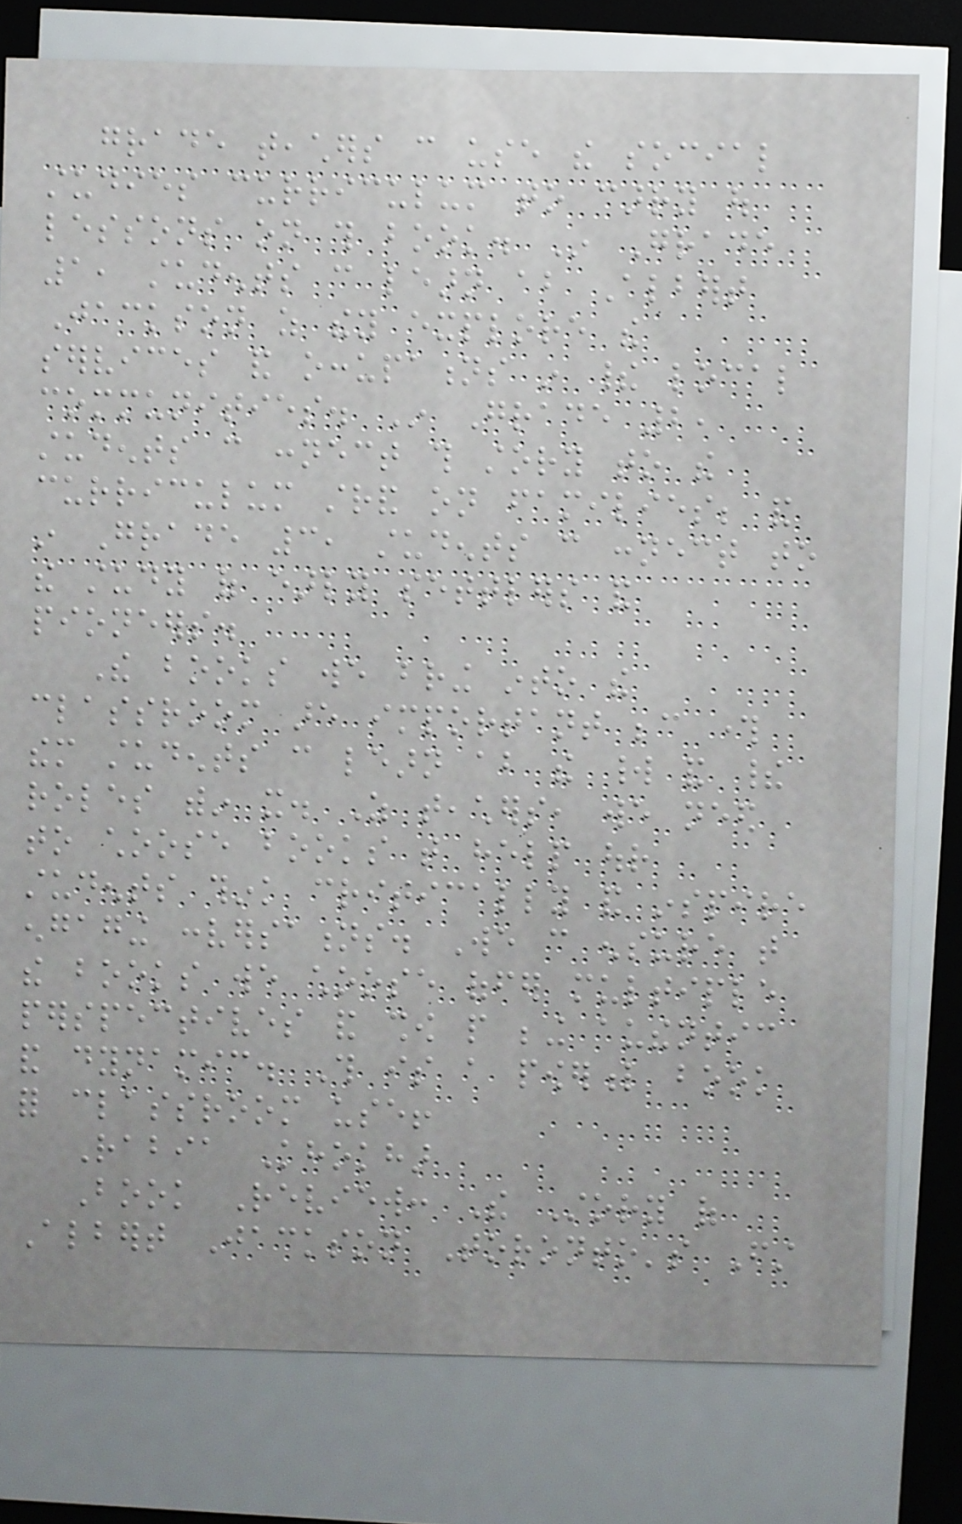grade teachers can use the social
studies curriculum to carry out
lessons on this book. In Grade
1, students can learn about Albert
Jackson as they explore the
services and occupations in their local
communities. In Grade 2,
students can connect this story to the
curriculum strand on families; and
in Grade 3, students can connect to
the study of early settlers and
pioneers.
The books we bring into the
classroom are important because through
them students can learn about the world and their
roles within it. As teachers, we need
to choose books that help our
students think critically and inspire
engaging conversations. We can ensure that
the books we choose offer multiple
perspectives and show people being authentic
and dynamic. This is a powerful book
for classroom use!
Rabia Khokhar
Book Review: The Story of
Albert Jackson Toronto's First
